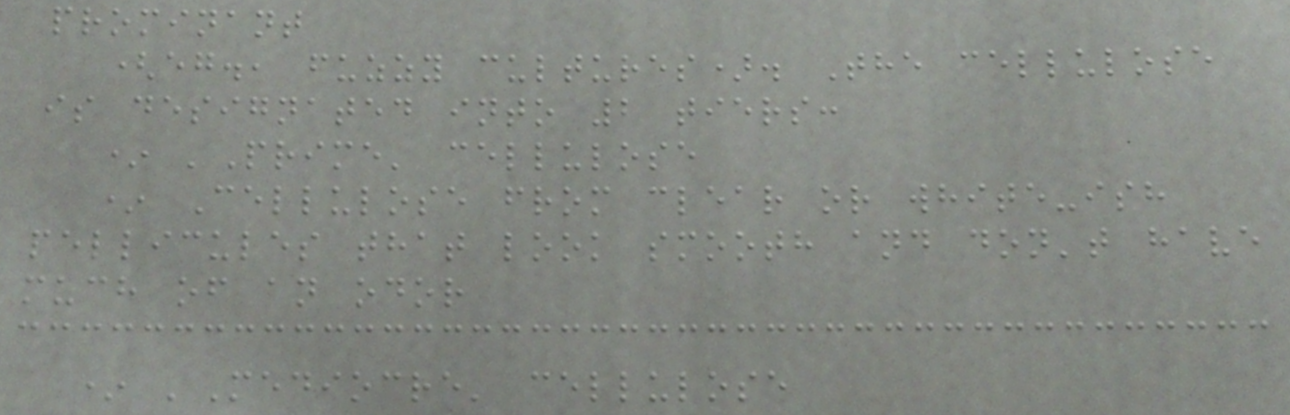prominant
(eg., fuzzy cultures). The cellulose
is designated into 2 tiers:
* 'Prime' cellulose
* Cellulose from clear or white-ish
pellicules that look smooth and don't have
much of an odor
* 'Mediocre' cellulose
